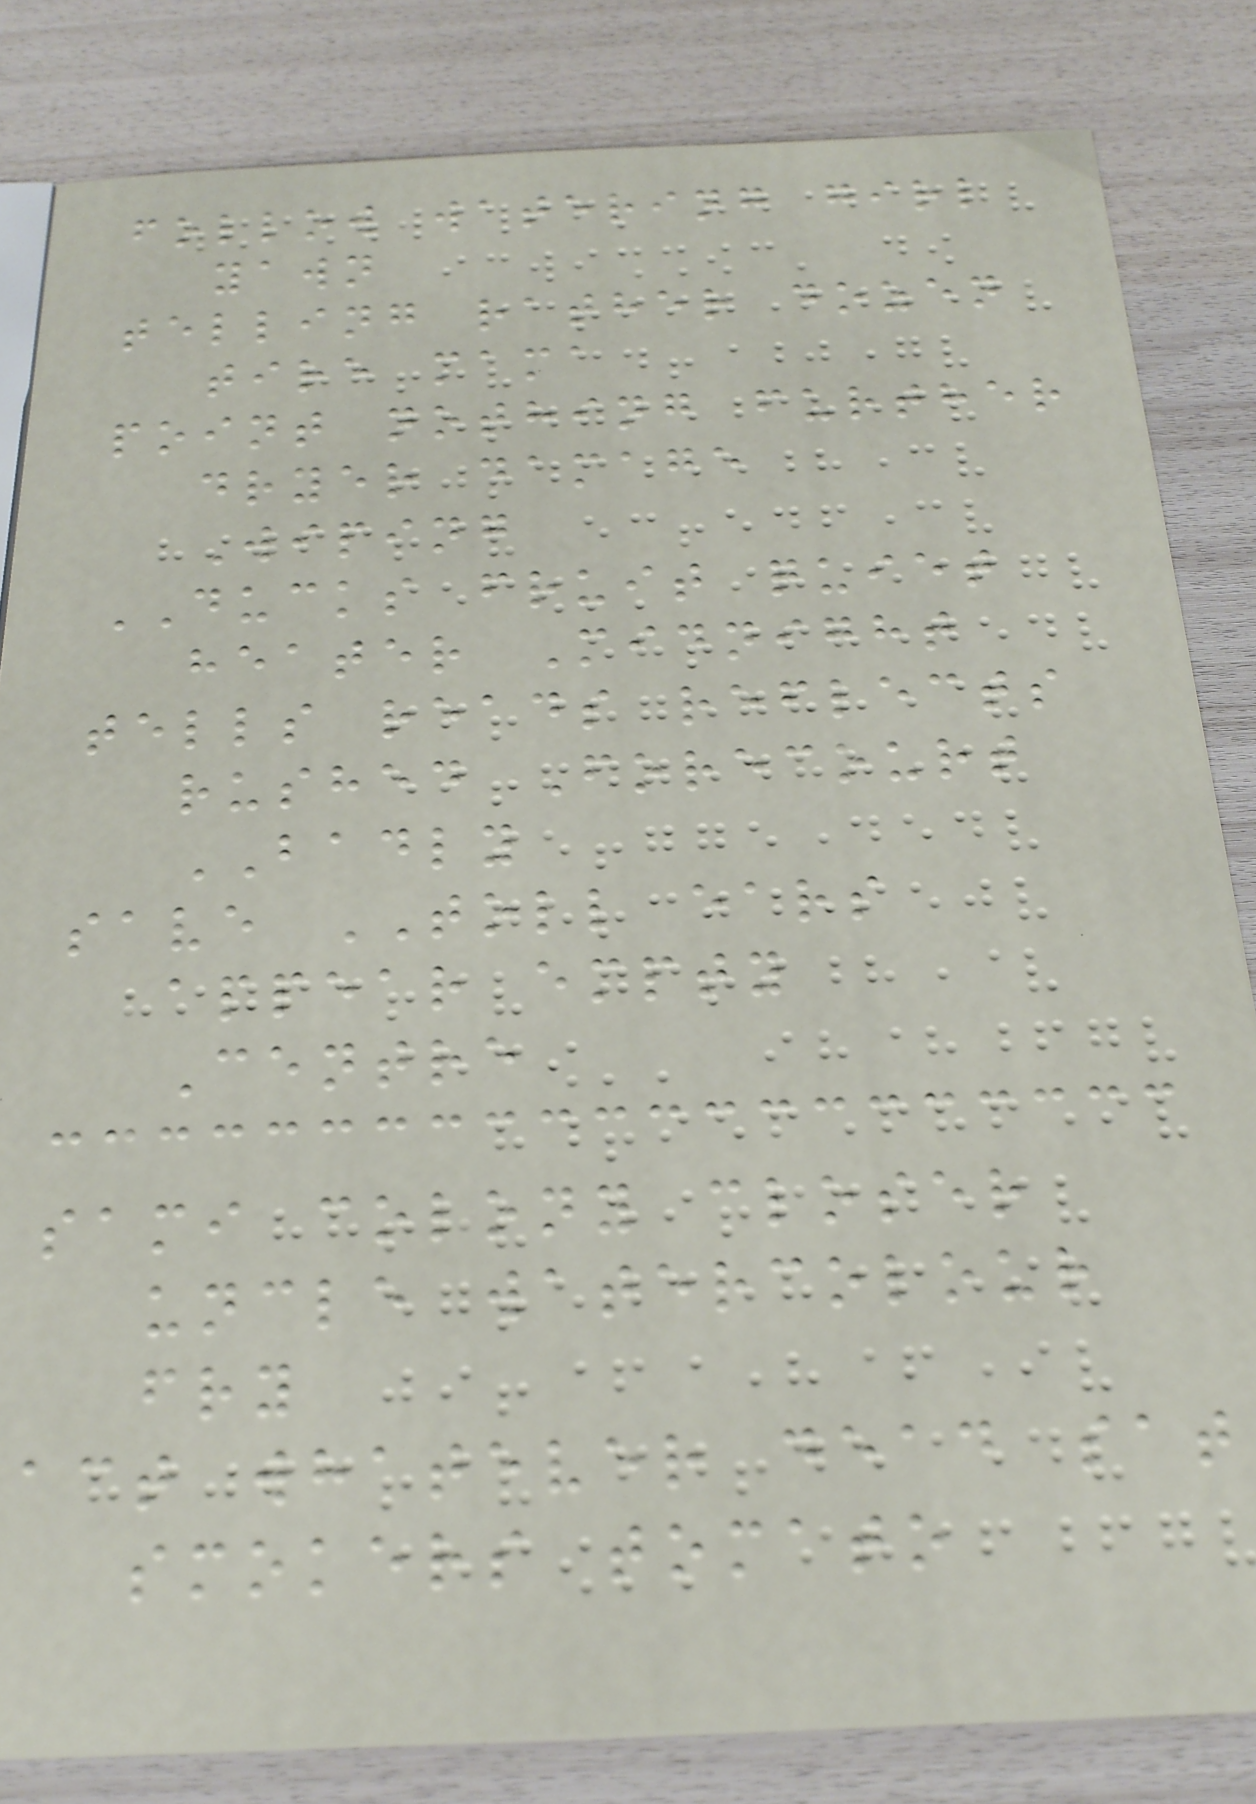follow watering girl
yawn
telling rather dozen
tire mama
point nothing further
dryer damage
Wiping
DUCKS fruit quiet
heater Midnight
tells reads reflects
rushed Forecourt
BADLY
save TOLL ears
appear empty
Centre
sami colony closer
uncle watercolour
fry
act whatever dead sat
smokers tomato
